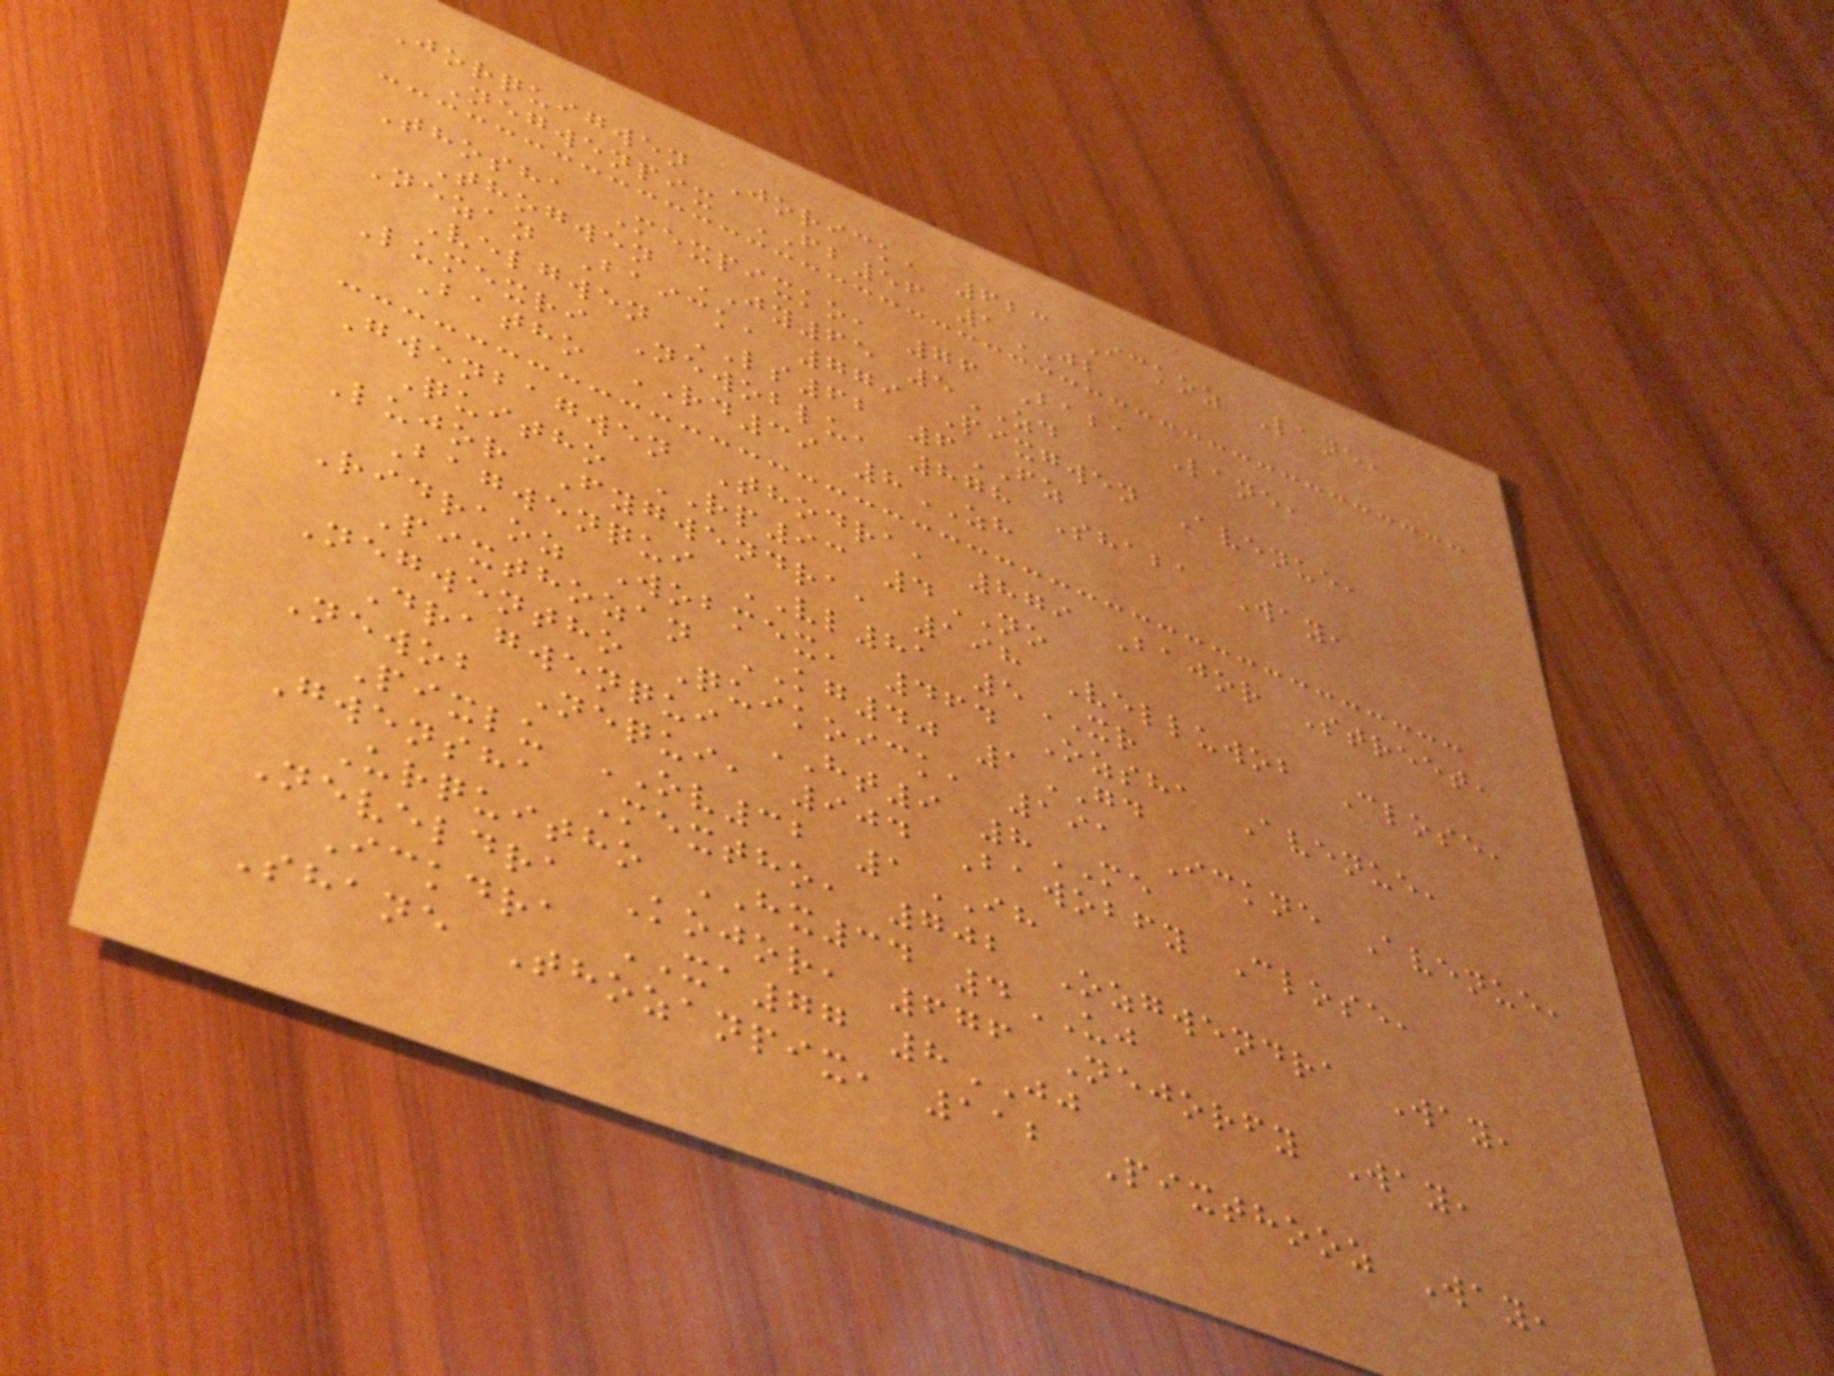Jorquigwen Jorick, 623 Ickoz Lane,
Negwenpix FB56 1JB
Thosha Mexpixko, 76 Baba Lane,
Thogwen JY65 5ZD
Nezan Baick, 779 Pixgwen Avenue,
Velgwen LS62 6FZ
Lumexri Newoblu, 878 Shaba Way,
Batho RD39 8ZH
Gwenbagwen Thodra, 879 Bajor Street,
Quitho RP93 4NO
Lujor Fygwendra, 198 Velluwob Close,
Bagwenqui VL81 5XR
Ridraoz Wobmex, 464 Ozsha Avenue,
Pixthozan KG40 1GD
Negwentho Quikoick, 191 Ickne Avenue,
Dragwenqui HT9 8ME
Newob Nequi, 904 Bawobfy Close,
Pixlu OV32 1IH
Gwensha Mextho, 702 Ozgwendra Way,
Urquitho HX34 4UJ
Neveldra Kojor, 676 Nejorfy Way,
Ickdra XA77 8JJ
Shane Thozanpix, 112 Pixthooz Way,
